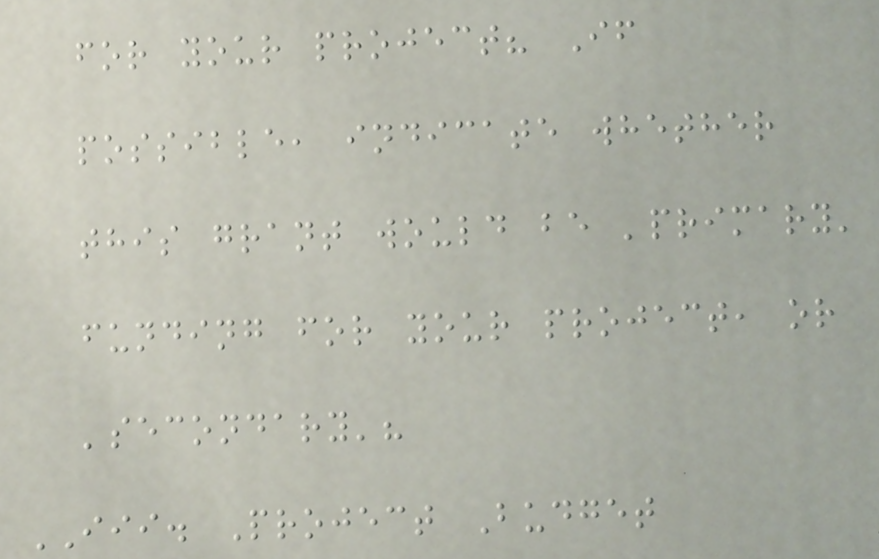for your project? If
possible, indicate whether
this grant would be 'primary'
funding for your project, or
'secondary'?
III. Project Budget
